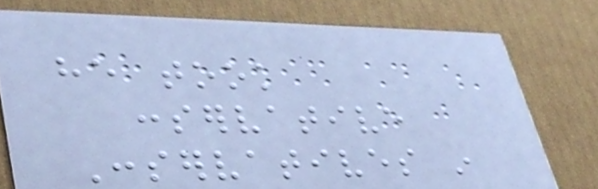he took
conservative
Conservatives in
